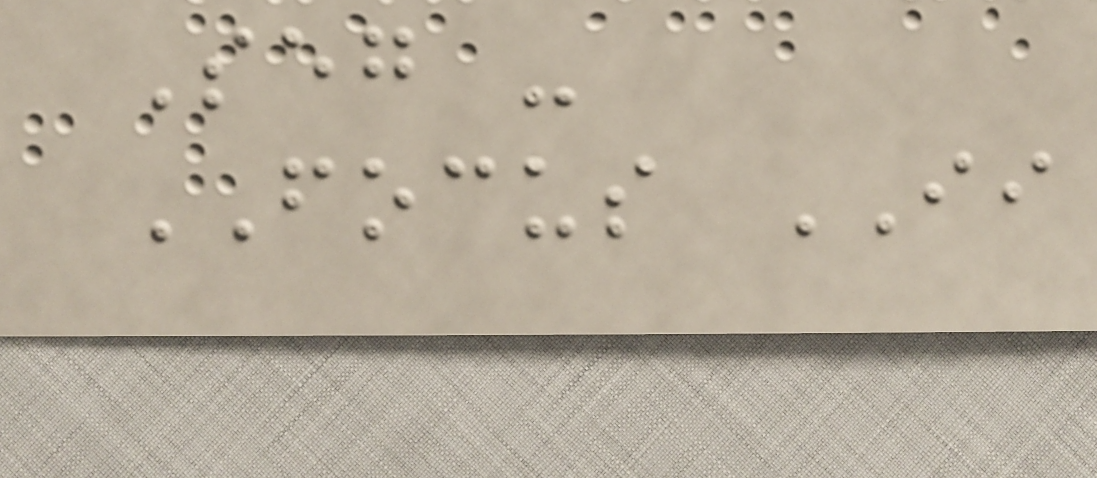Seg -
FOCUS II
